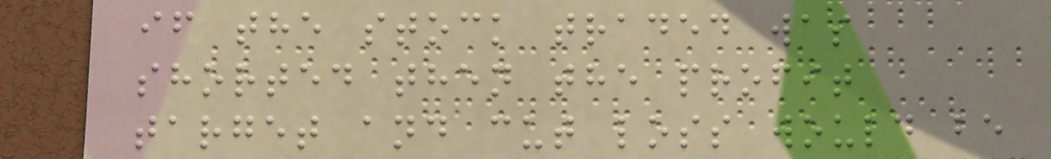if the stock traded was
shorted then the profit
target and cut loss would be
